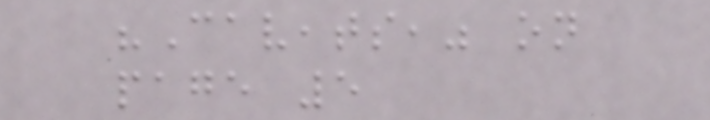"Caveats," on
page 5
